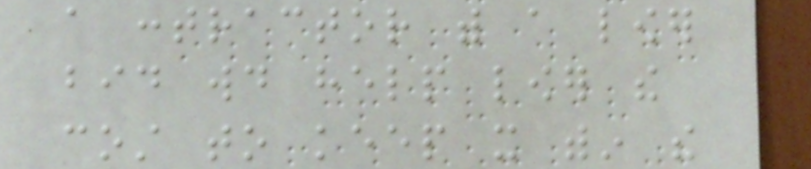a contractor with a lower
bid would help lower the
cost to keep it within the
